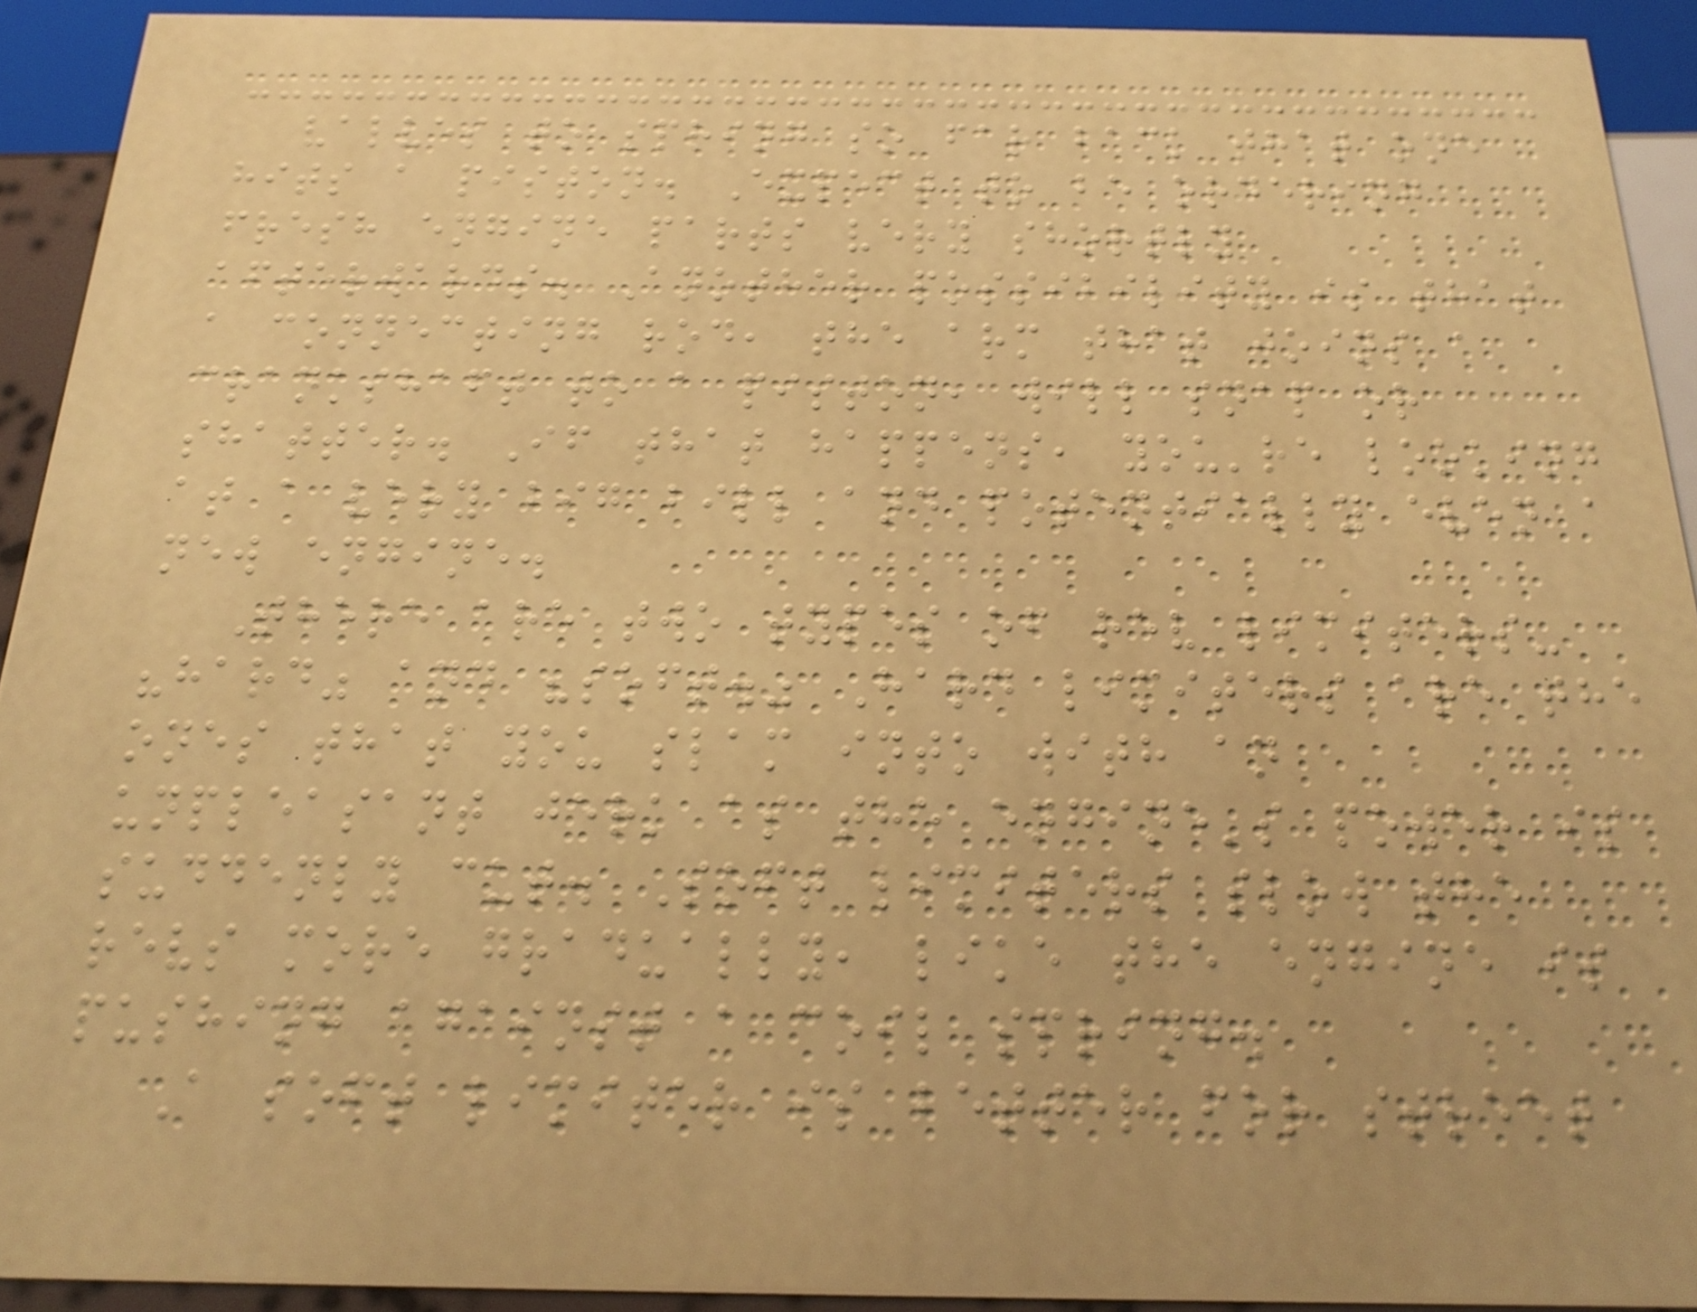valves to spring so far back that one
hits a piston. Expect to be ordering
fresh engine parts very shortly
afterwards. Another possibility is that
a connecting rod, the arm that joins a
crankshaft to a piston, will snap or
shatter. If that happens, you're looking
at a very big bill and potentially even a
new engine.
There are two types of rev limiters-
"hard" and "soft." Hard limiters are the
ones that you slam into with an
unpleasant jerk as the engine's power is
suddenly cut. Soft limiters slow the
revs more gradually, like the engine is
pushing against a coil spring.
A soft limiter is better for street
